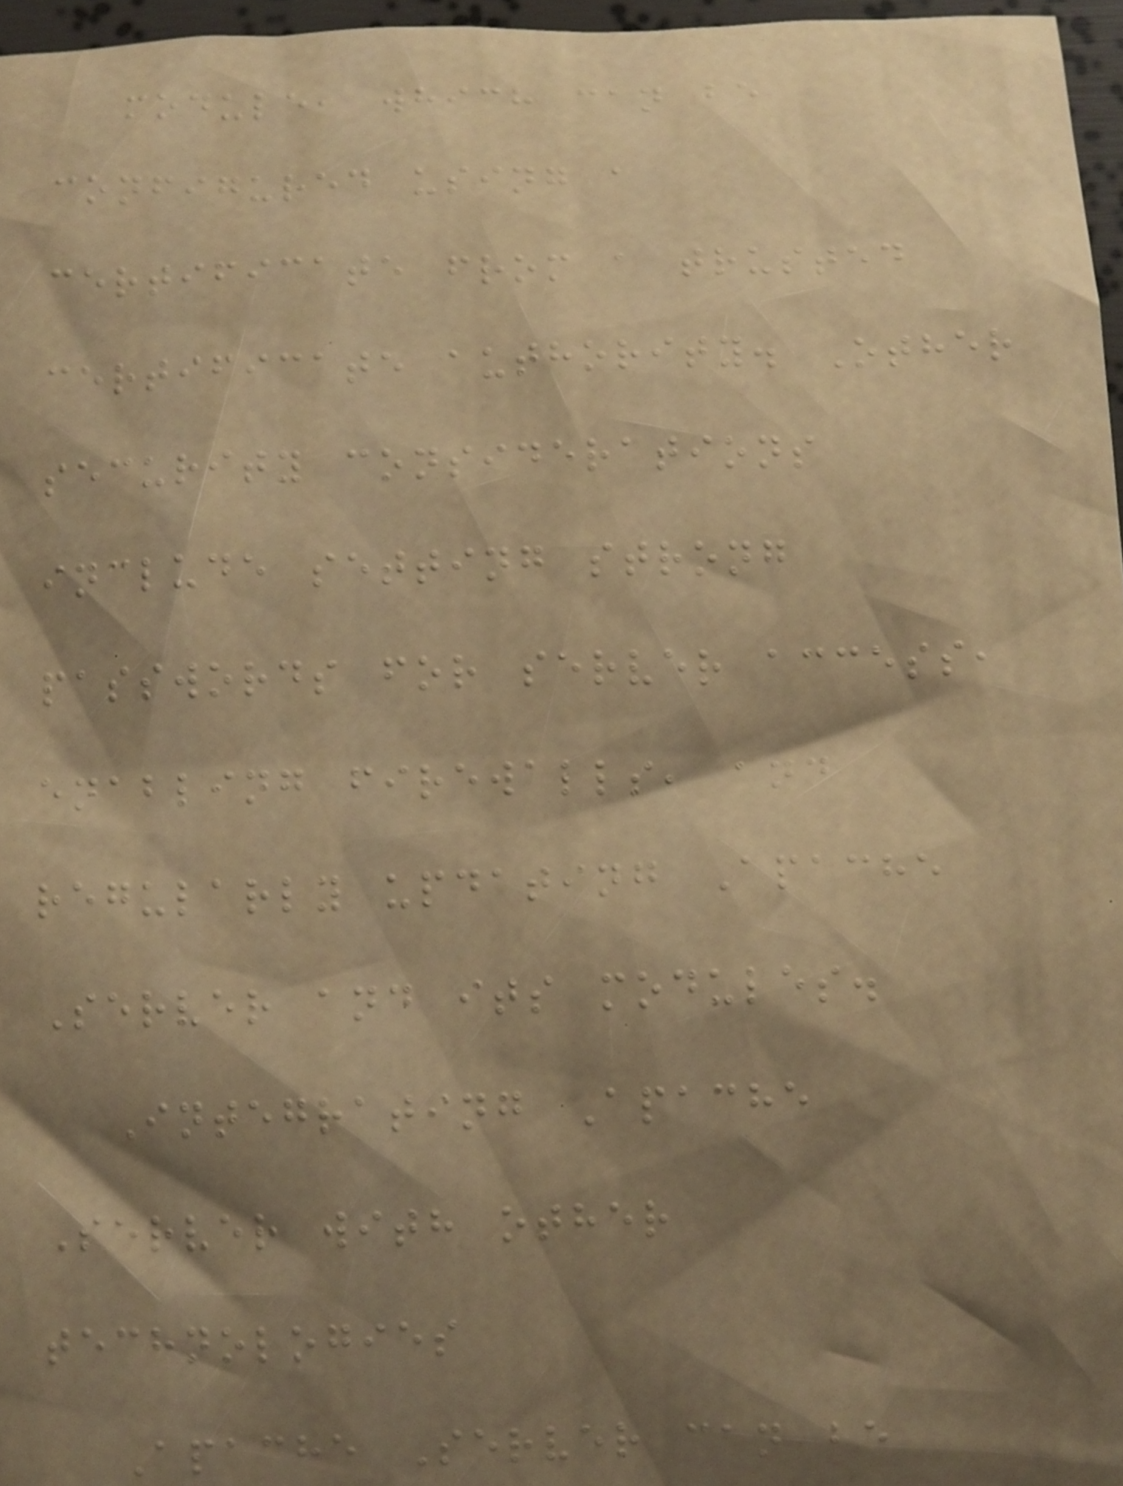module, which can be
configured using a
certificate from a trusted
certificate authority. Other
security considerations
include setting strong
passwords for server access,
enabling firewalls, and
regularly updating Apache
Server and its modules.
Integrating Apache
Server with other
technologies
Apache Server can be
